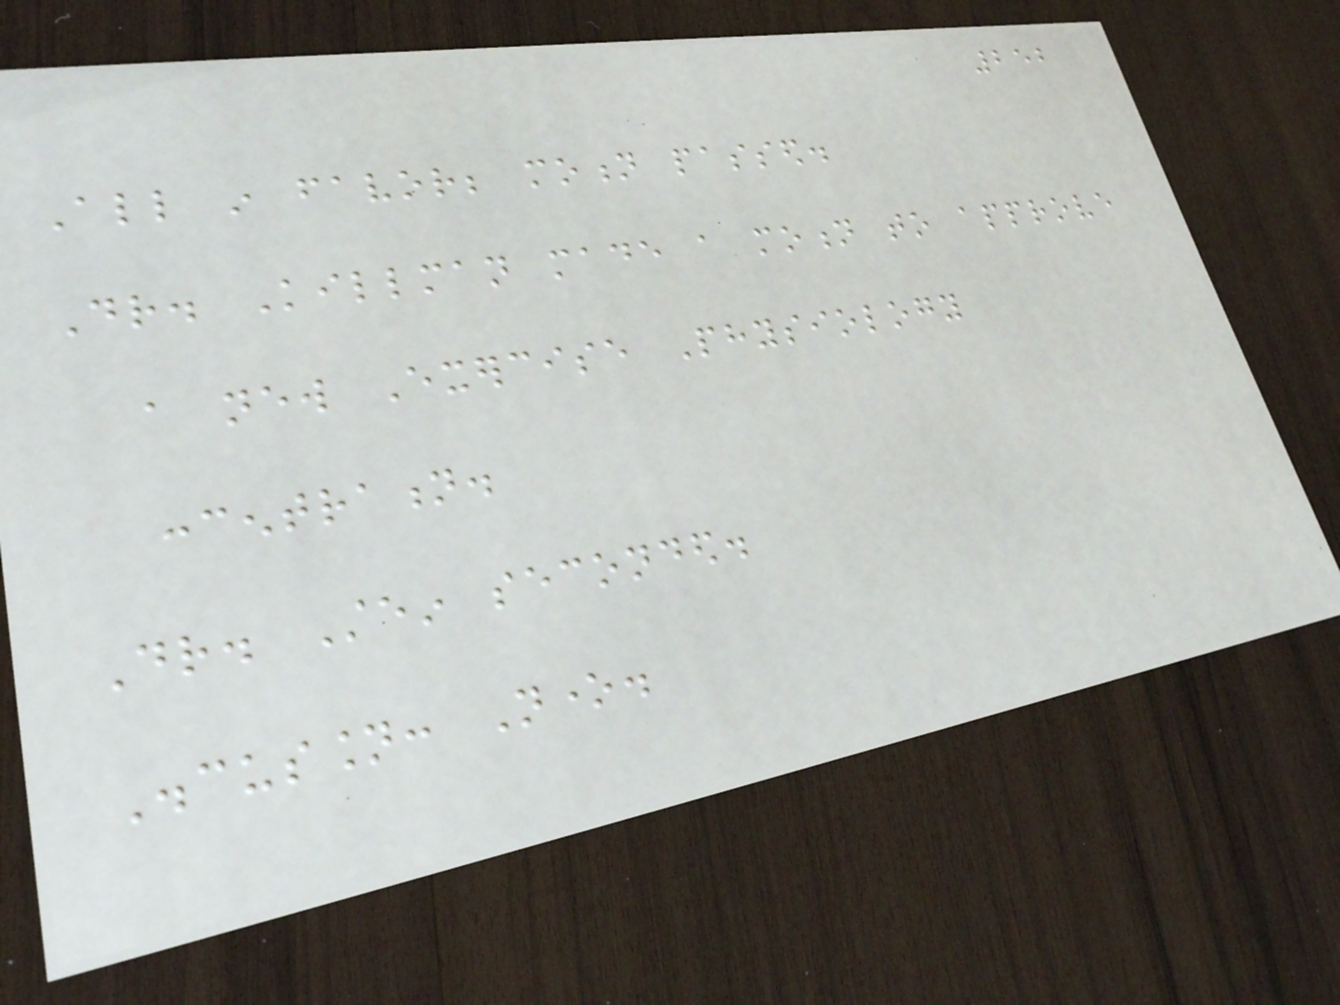252
All in favor; motion passed.
Dr. Killman made a motion to approve
a new Exercise Physiology
concentration.
Dr. Stein seconded.
Discussion: None.
